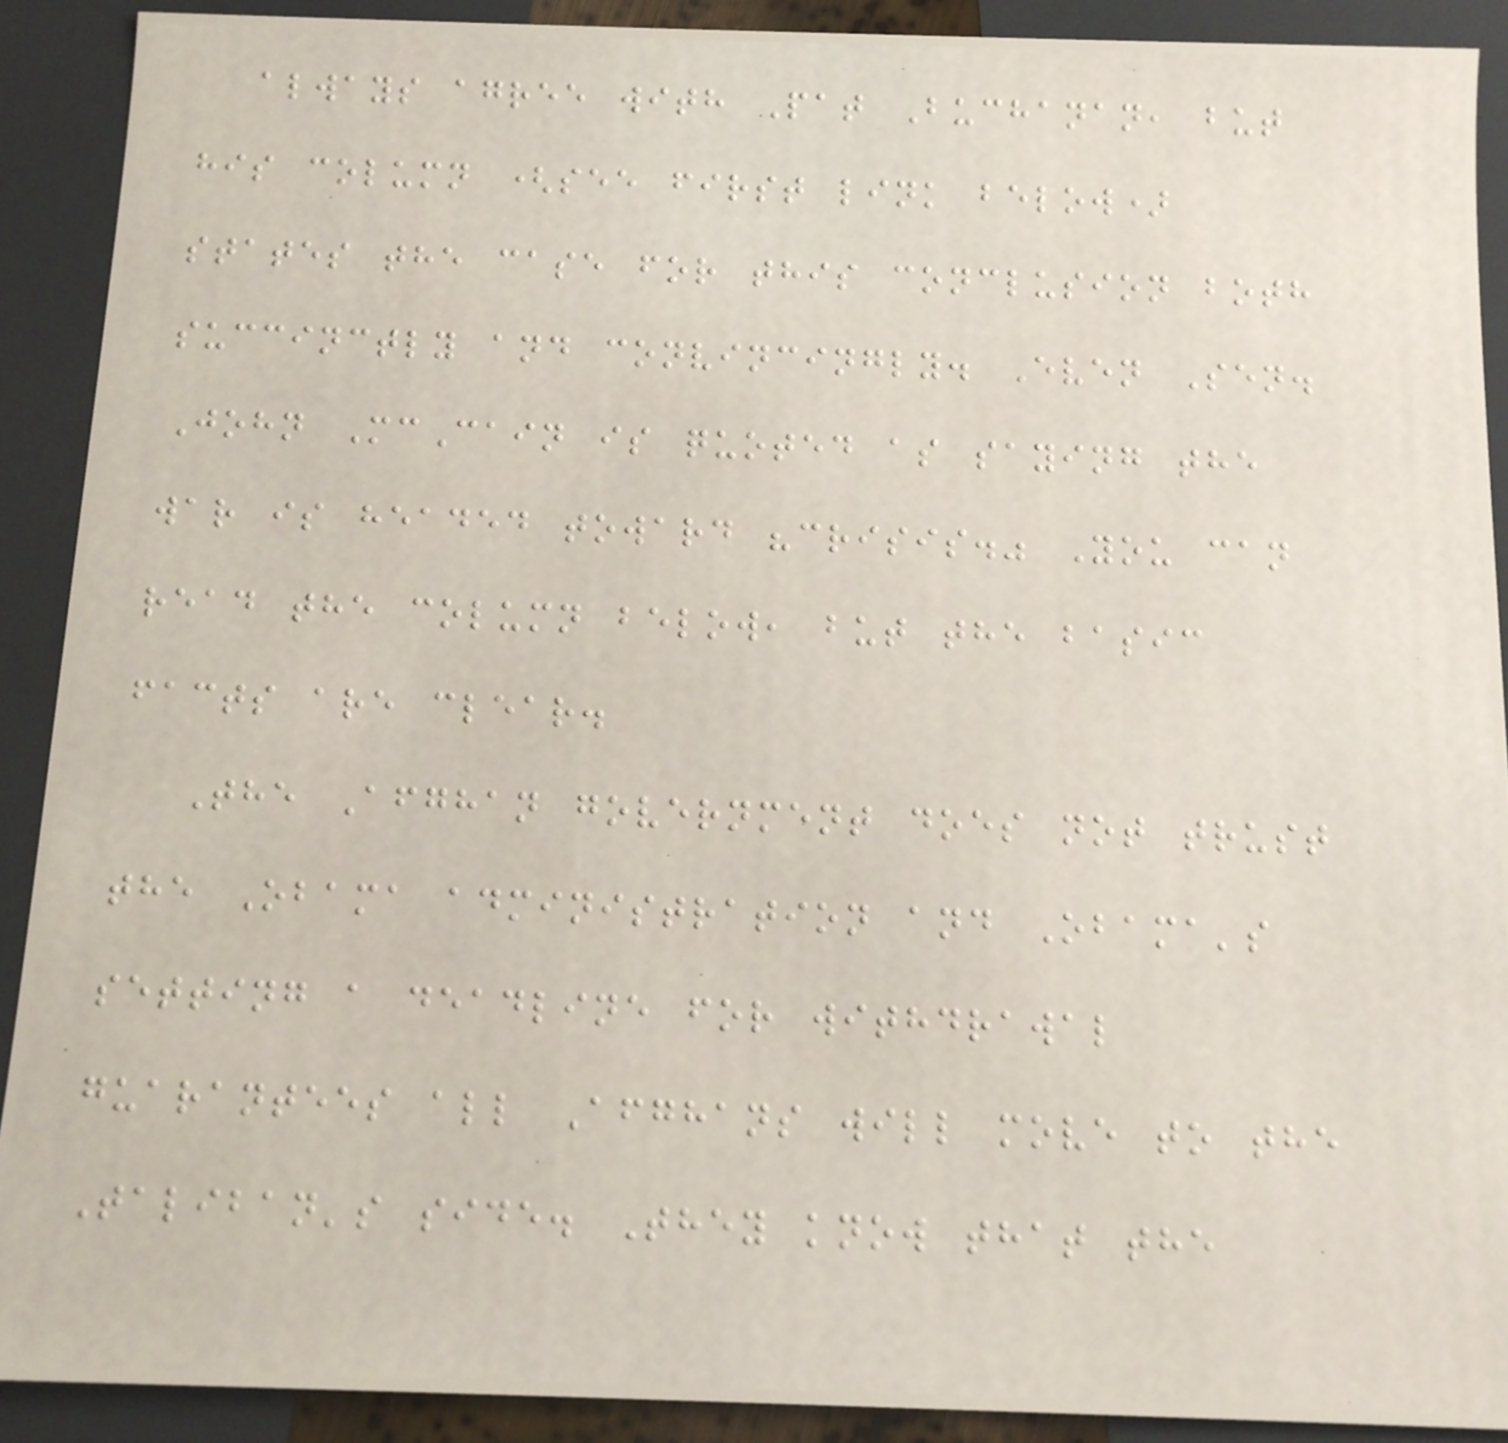always agree with Pat Buchanan, but
his column (see first link below)
states the case for this conclusion both
succinctly and convincingly. Even Sen.
John McCain is quoted as saying the
war is headed toward "crisis." You can
read the column below, but the basic
facts are clear.
The Afghan government does not trust
the Obama administration and Obama's
setting a deadline for withdrawal
guarantees all Afghans will move to the
Taliban's side. They know that the
